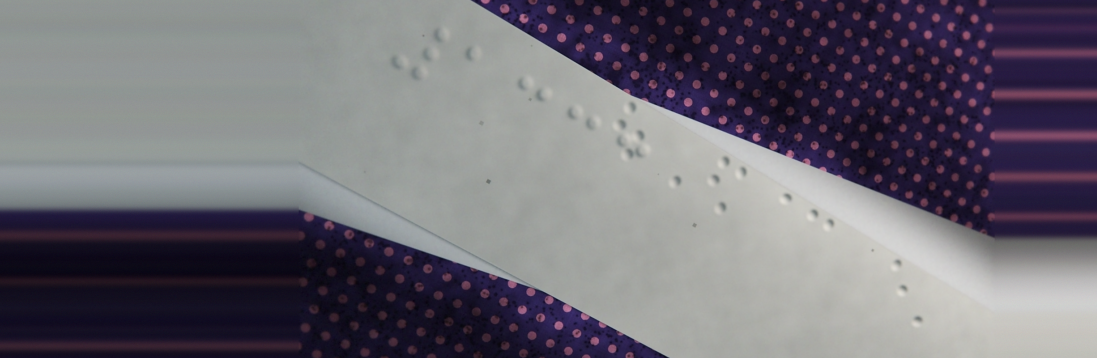1333
